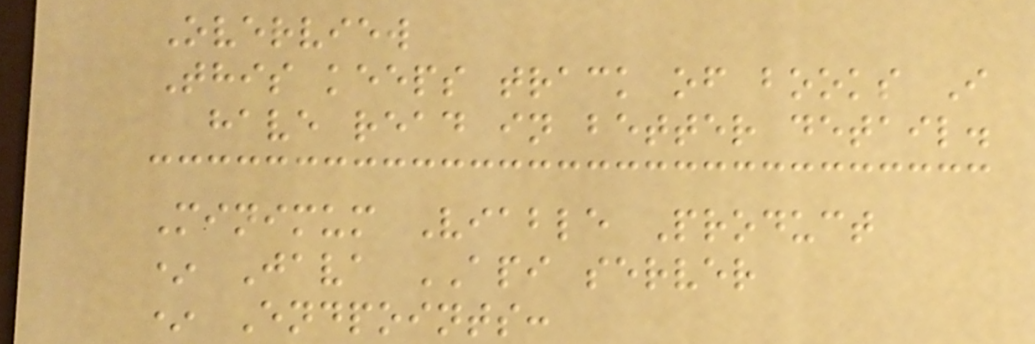Overview
This keeps track of books I
have read in better detail.
Minimum Viable Product
* Java API server
* Endpoints:
